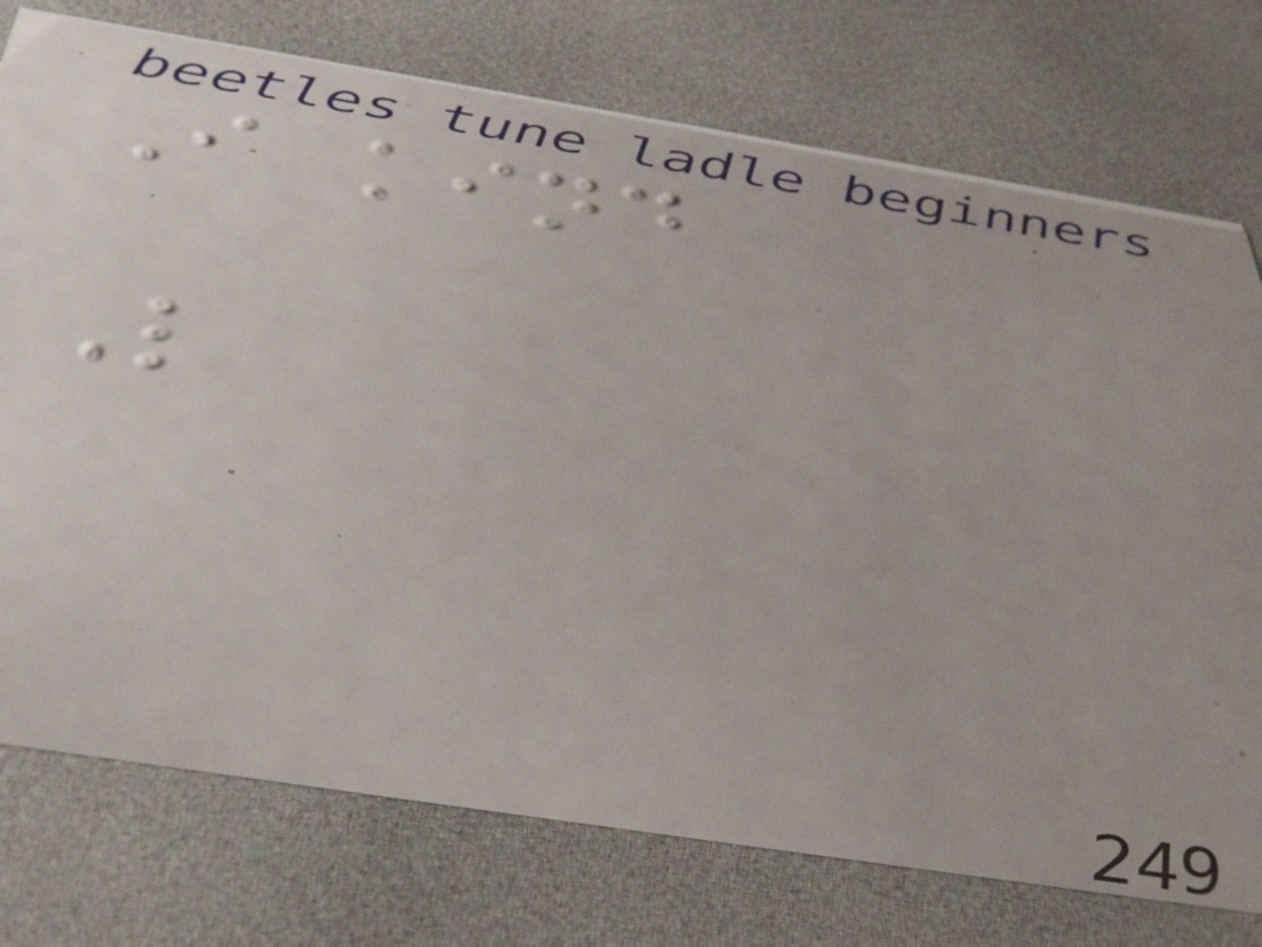I kind
L
